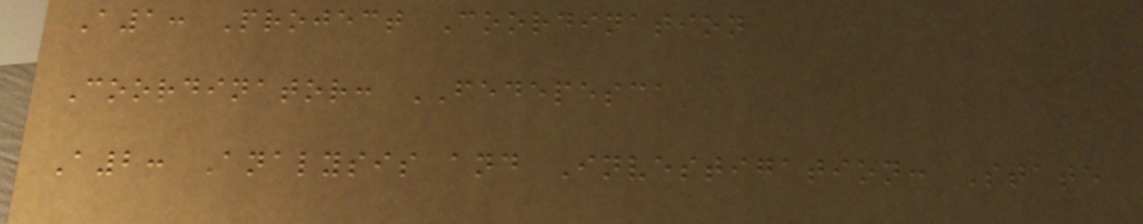A1: Project Coordination
Coordinator: FEDEPESCA
A2: Analysis and Investigation: State
